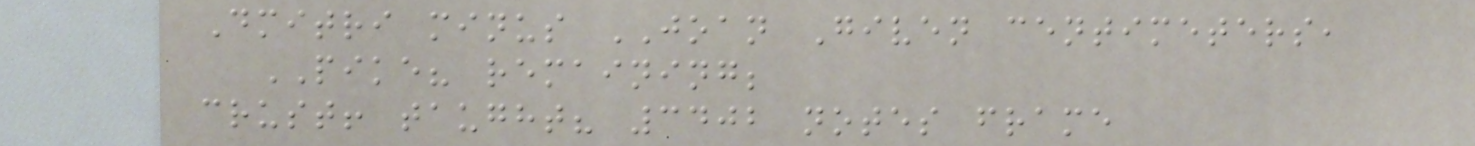Dmitri minus JOAN Given centimeters,
PIKE? remaining;
crust! taught? 3402 notes frame
